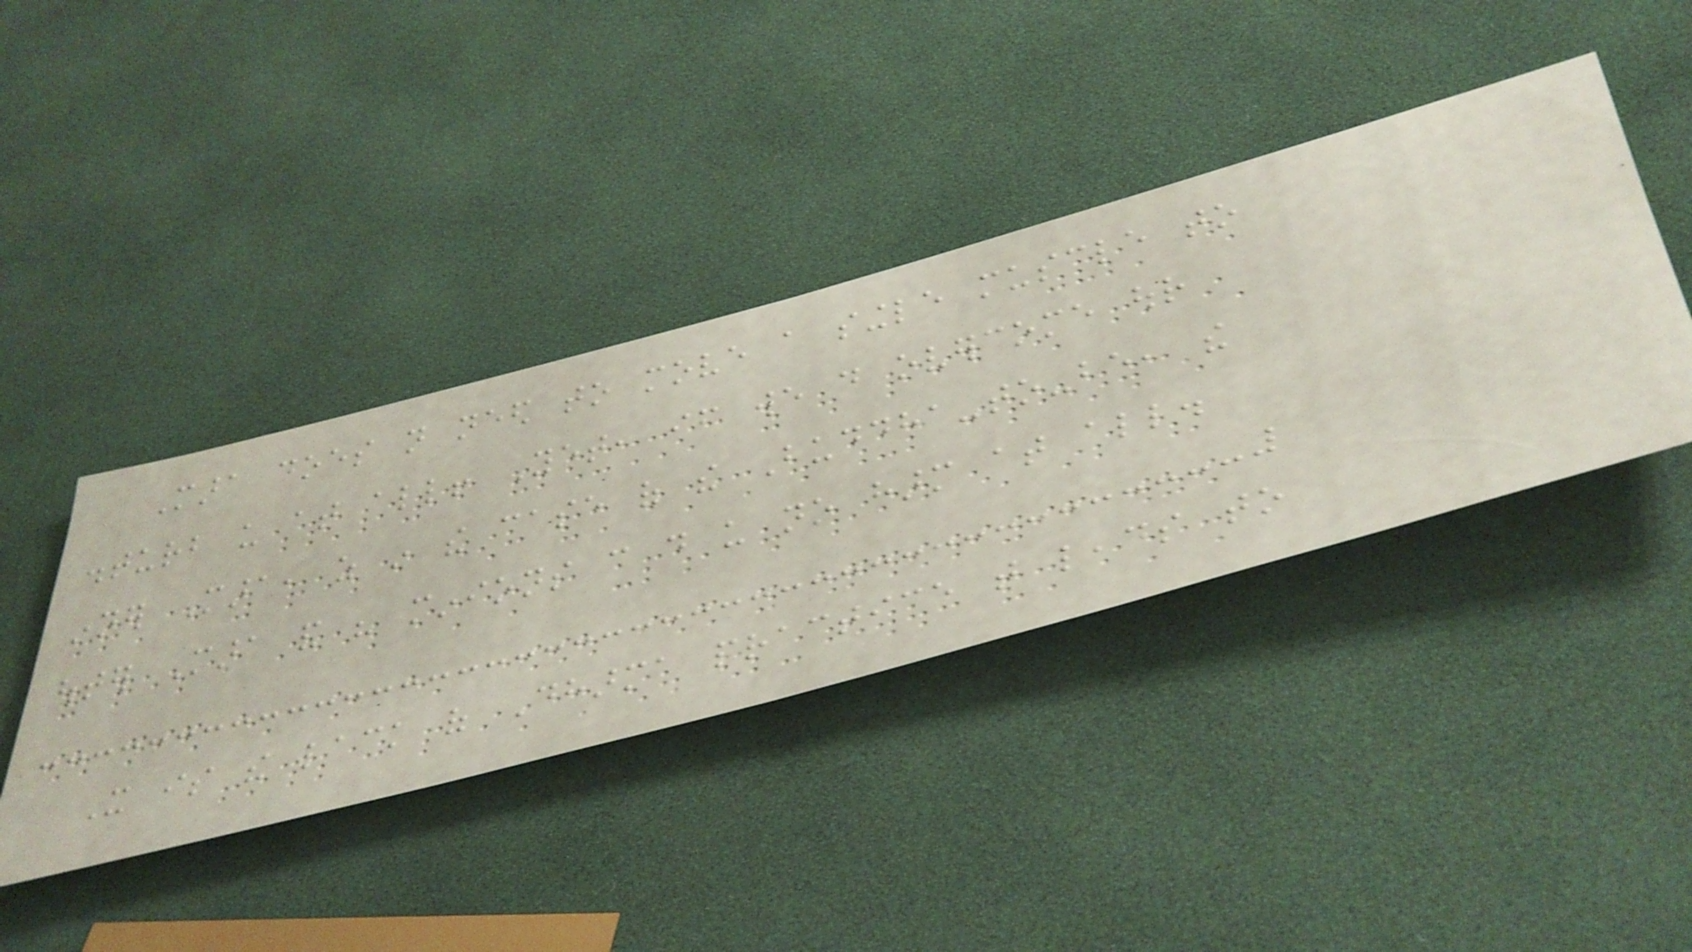Mara does not need to move a single muscle to
disturb us at all! Yet, if we do overcome our
inner Mara, as in the case of the Buddha-to-be, the
outer Mara and his minions can do us no harm at all.
It is the lack of Dharma practice that leads to
